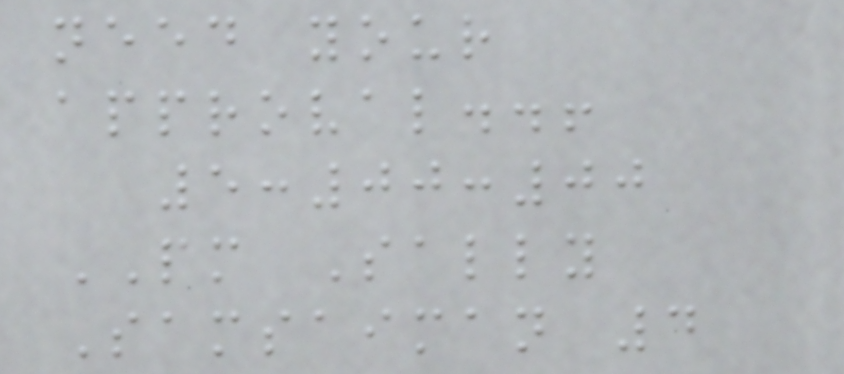need your
approval..!
5:00:00
PM Sally
Samsaiman 4
